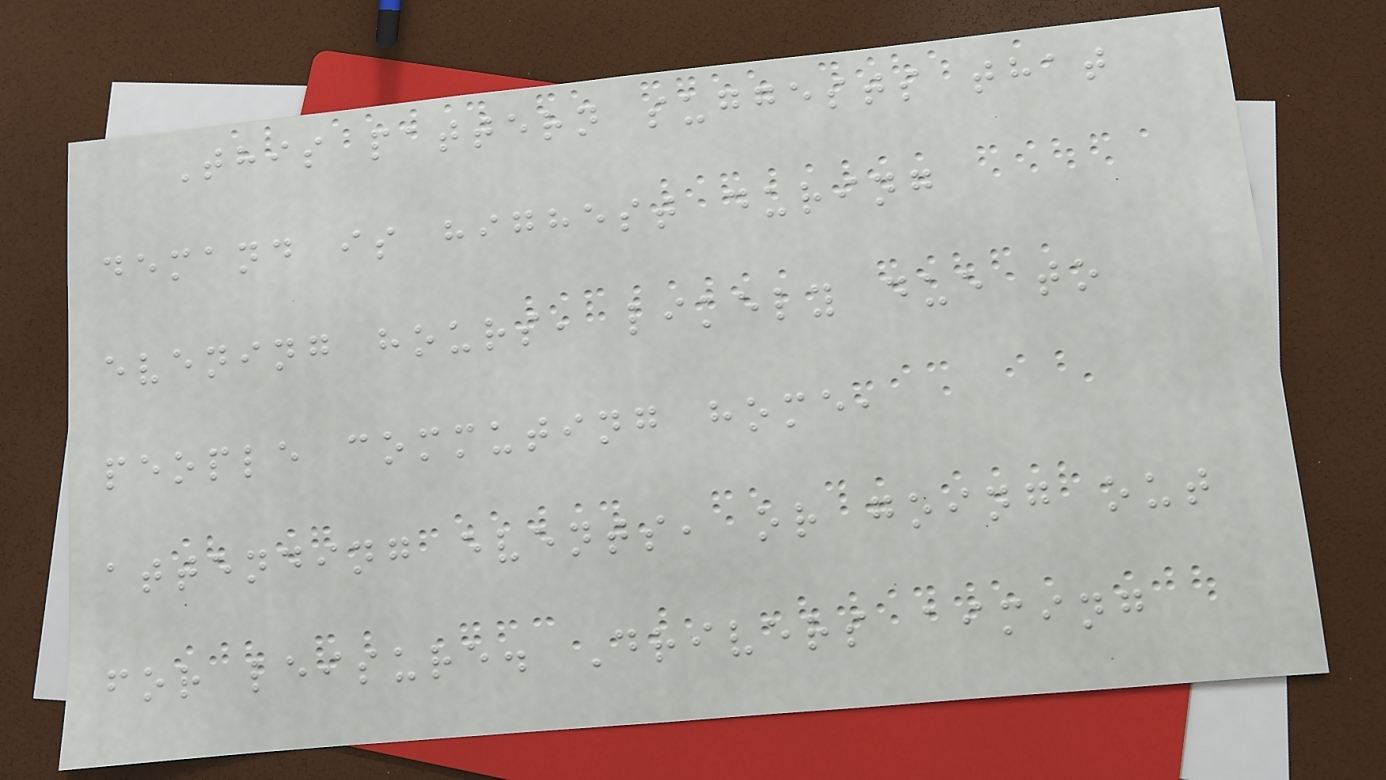This pattern suggests that
demand is highest during
evening hours, likely due to
people commuting home,
attending events, or going out
for leisure. Drivers aiming
